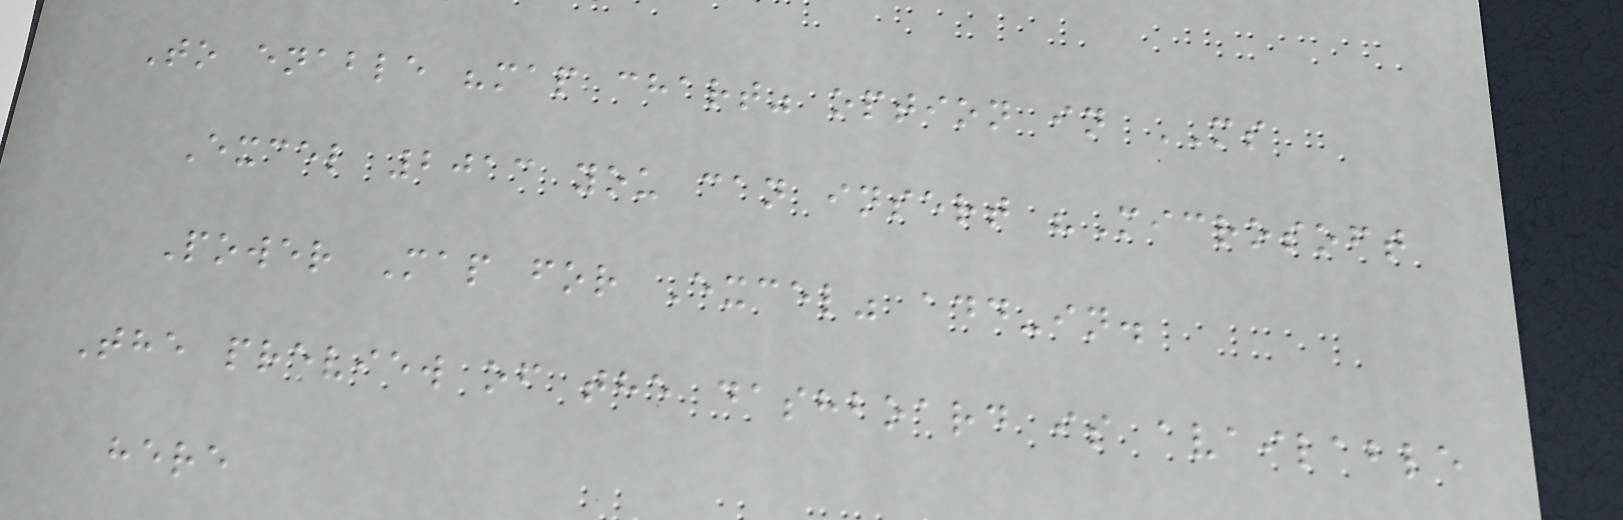To enable "map chart" option in MS
Excel 2013 you can insert "Microsoft
Power Map for Excel" add-in.
The preview of the dashboard is available
here
